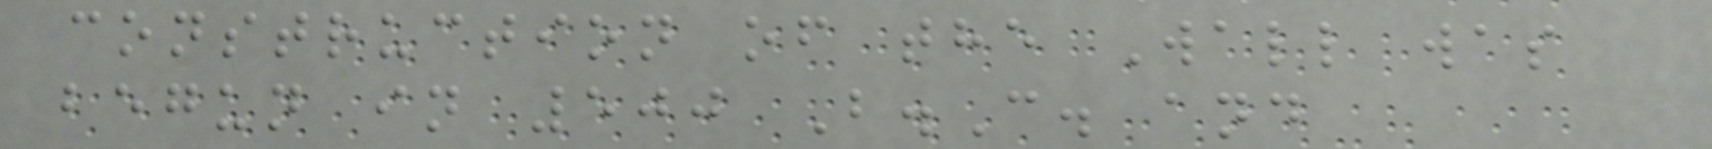construction of the Wall was
begun in 500 B.C. and
